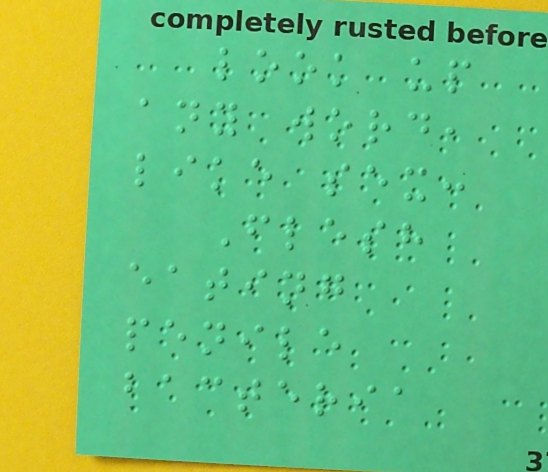look up
any word,
like sex:
Flesh
eating
penile
bacteria
